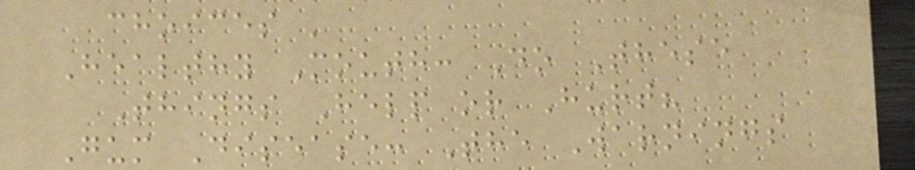choices '
Healthy Mouth: Do These
Things Help or Hurt?
Gum Disease: The Warnings
